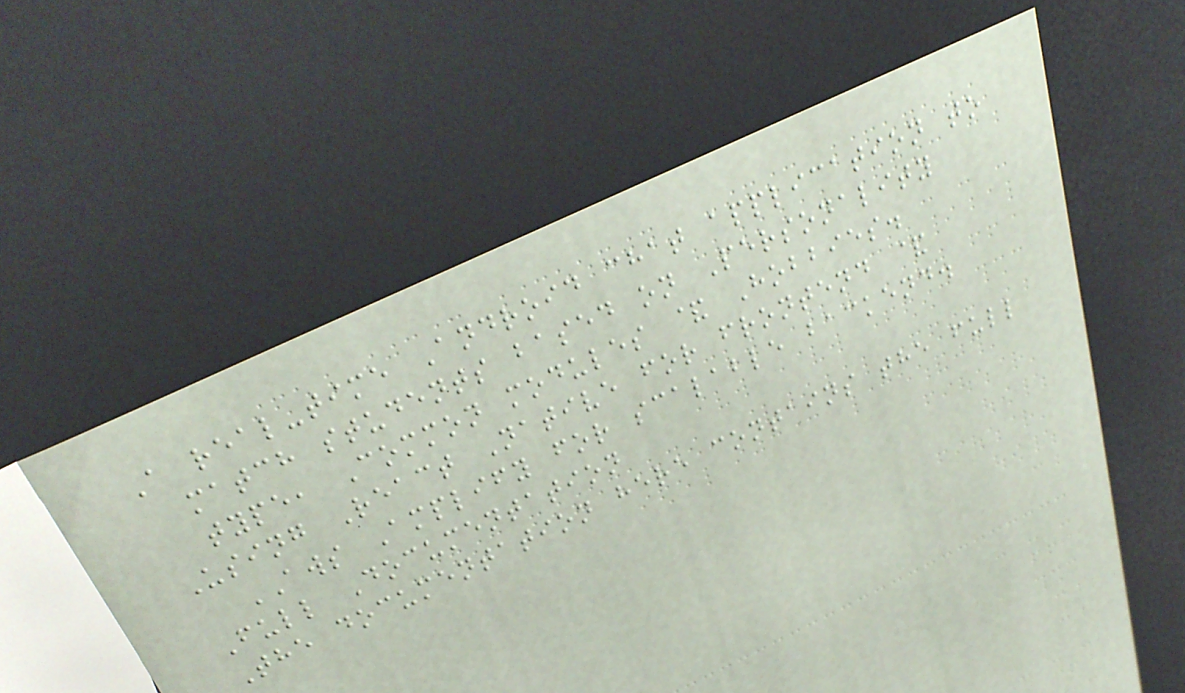A real-time Android chat application to
match students based on Personality
type, Common modules & Hobbies.
Using React Native for frontend &
AWS Amplify for scalable backend.
Full Documentation
The documentation here contains the full
